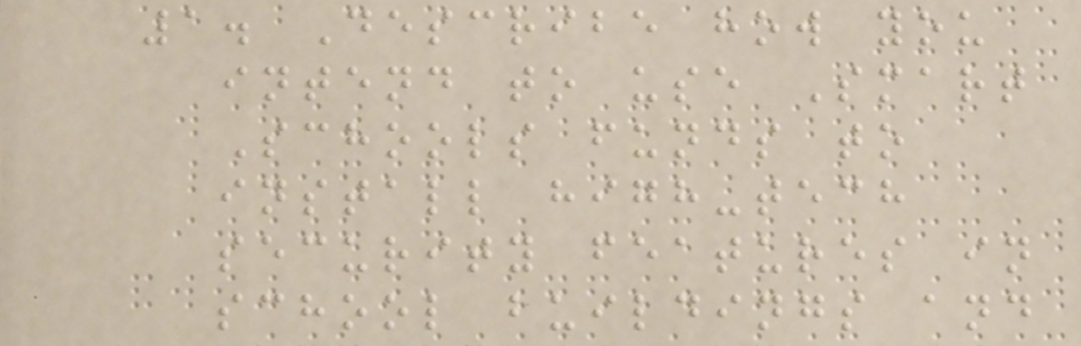1. Describe how you
intend to use Smart
Schools funds to
install high-tech
security features in
school buildings and
